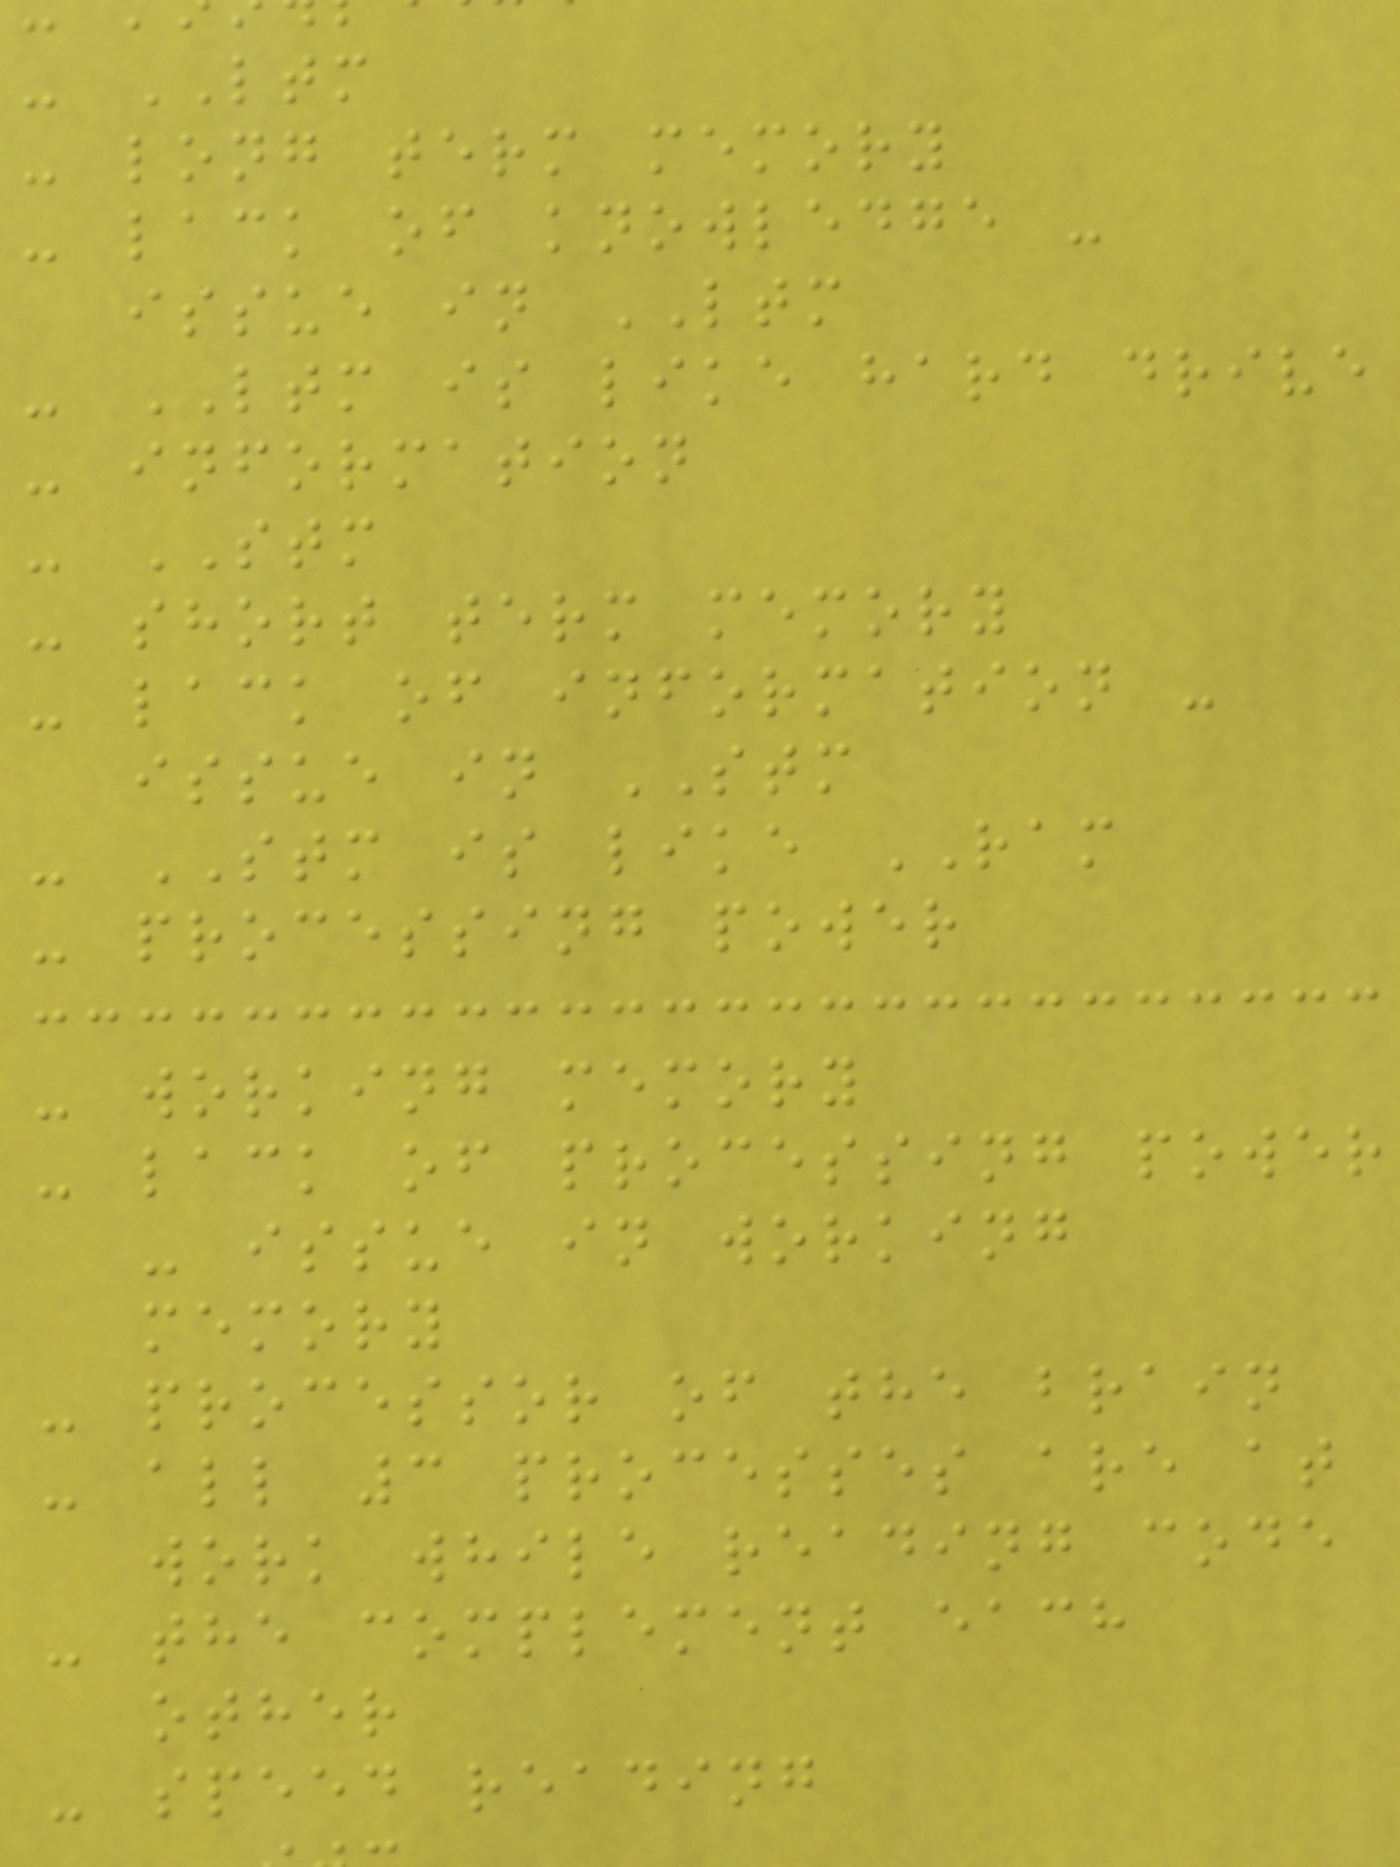- LTM
- long term memory
- lack of knowledge -
issue in LTM
- LTM is like hard drive
- information
- STM
- short term memory
- lack of information -
issue in STM
- STM is like RAM
- processing power
- working memory
- lack of processing power
- issue in working
memory
- processor of the brain
- all 3 processes are at
work while reading code
- the complement each
other
- speed reading
